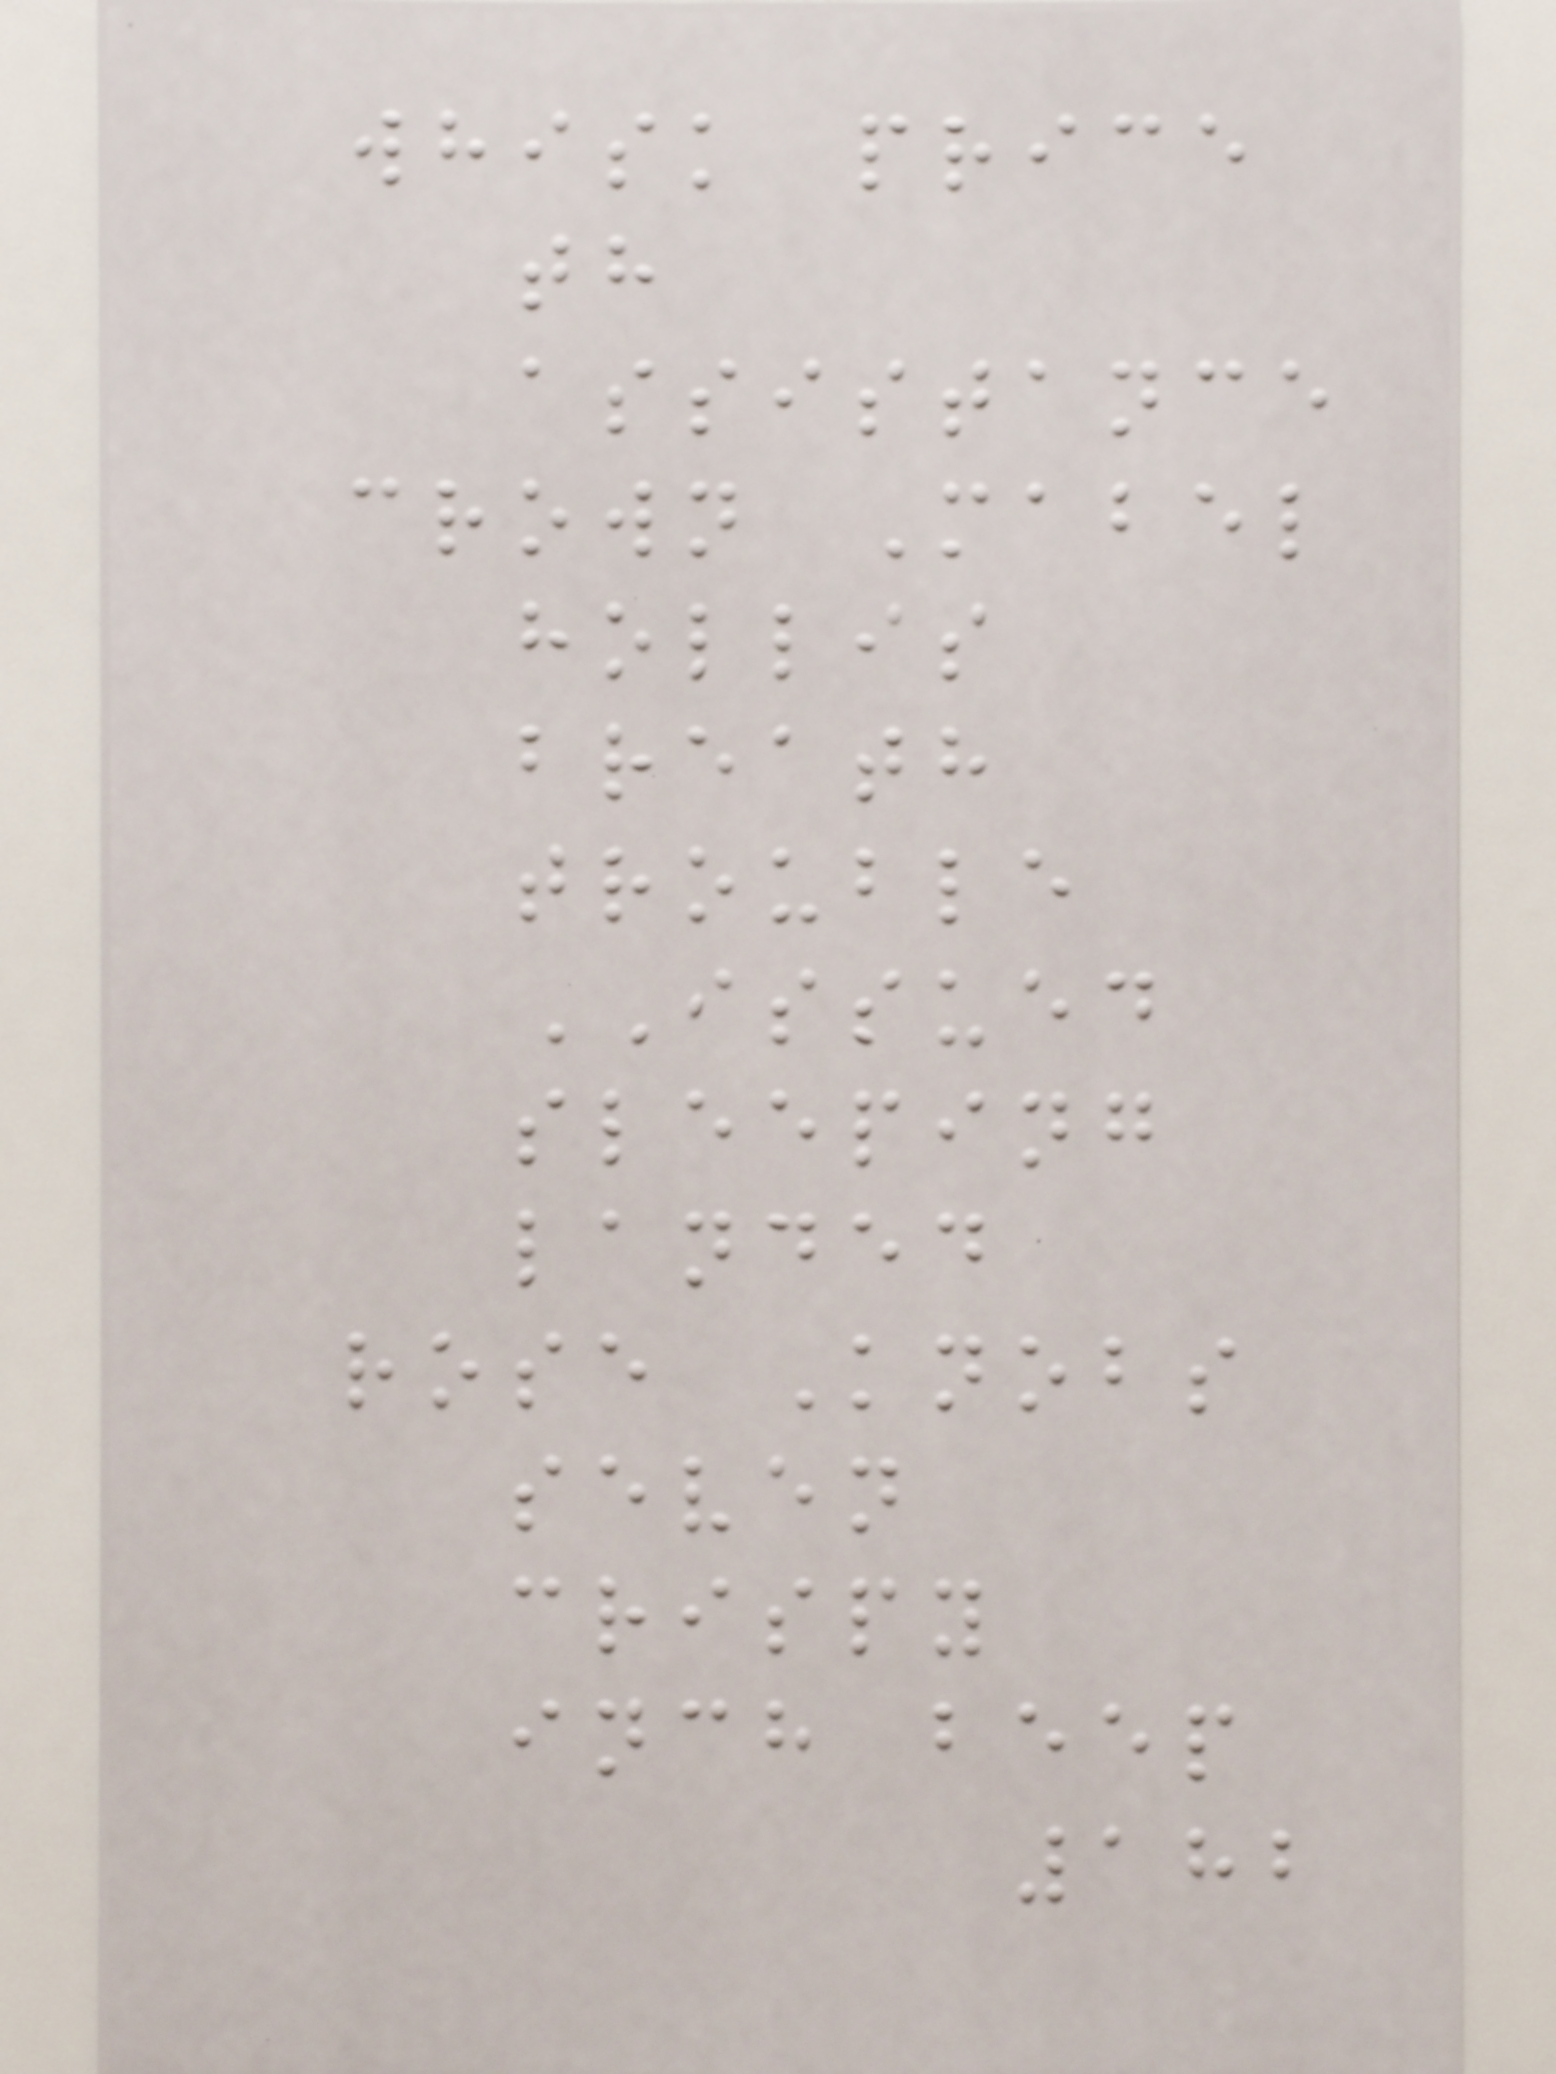whisk price
th
assistance
crown Mabel
hollis
breath
trouble
ISSUED
sleeping
landed
rose Knobs
seven
crispy
inch beep
182
